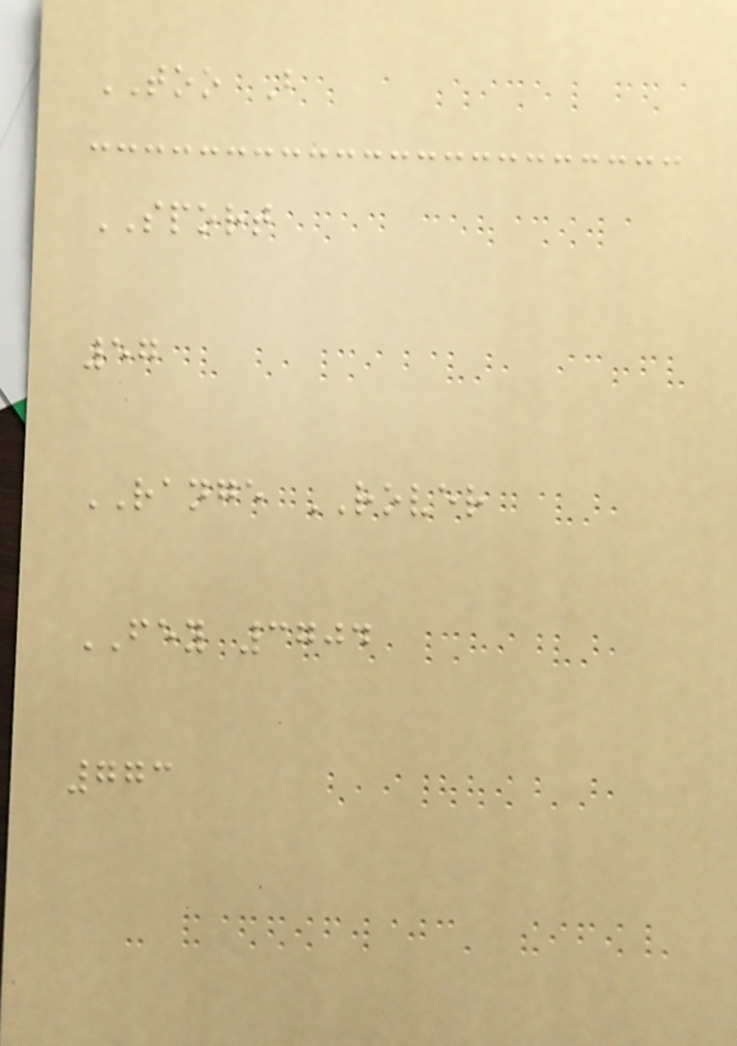TOO B
SPORT
57
RANGE ROVER
FEY 3704
773
